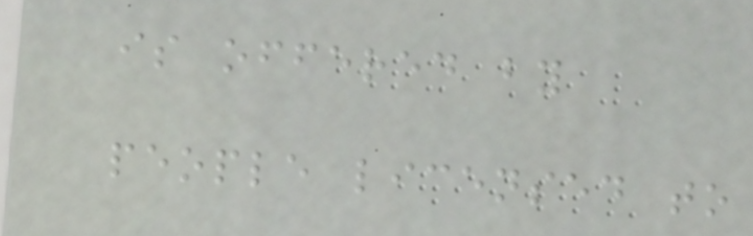is offered by
people licensed to
